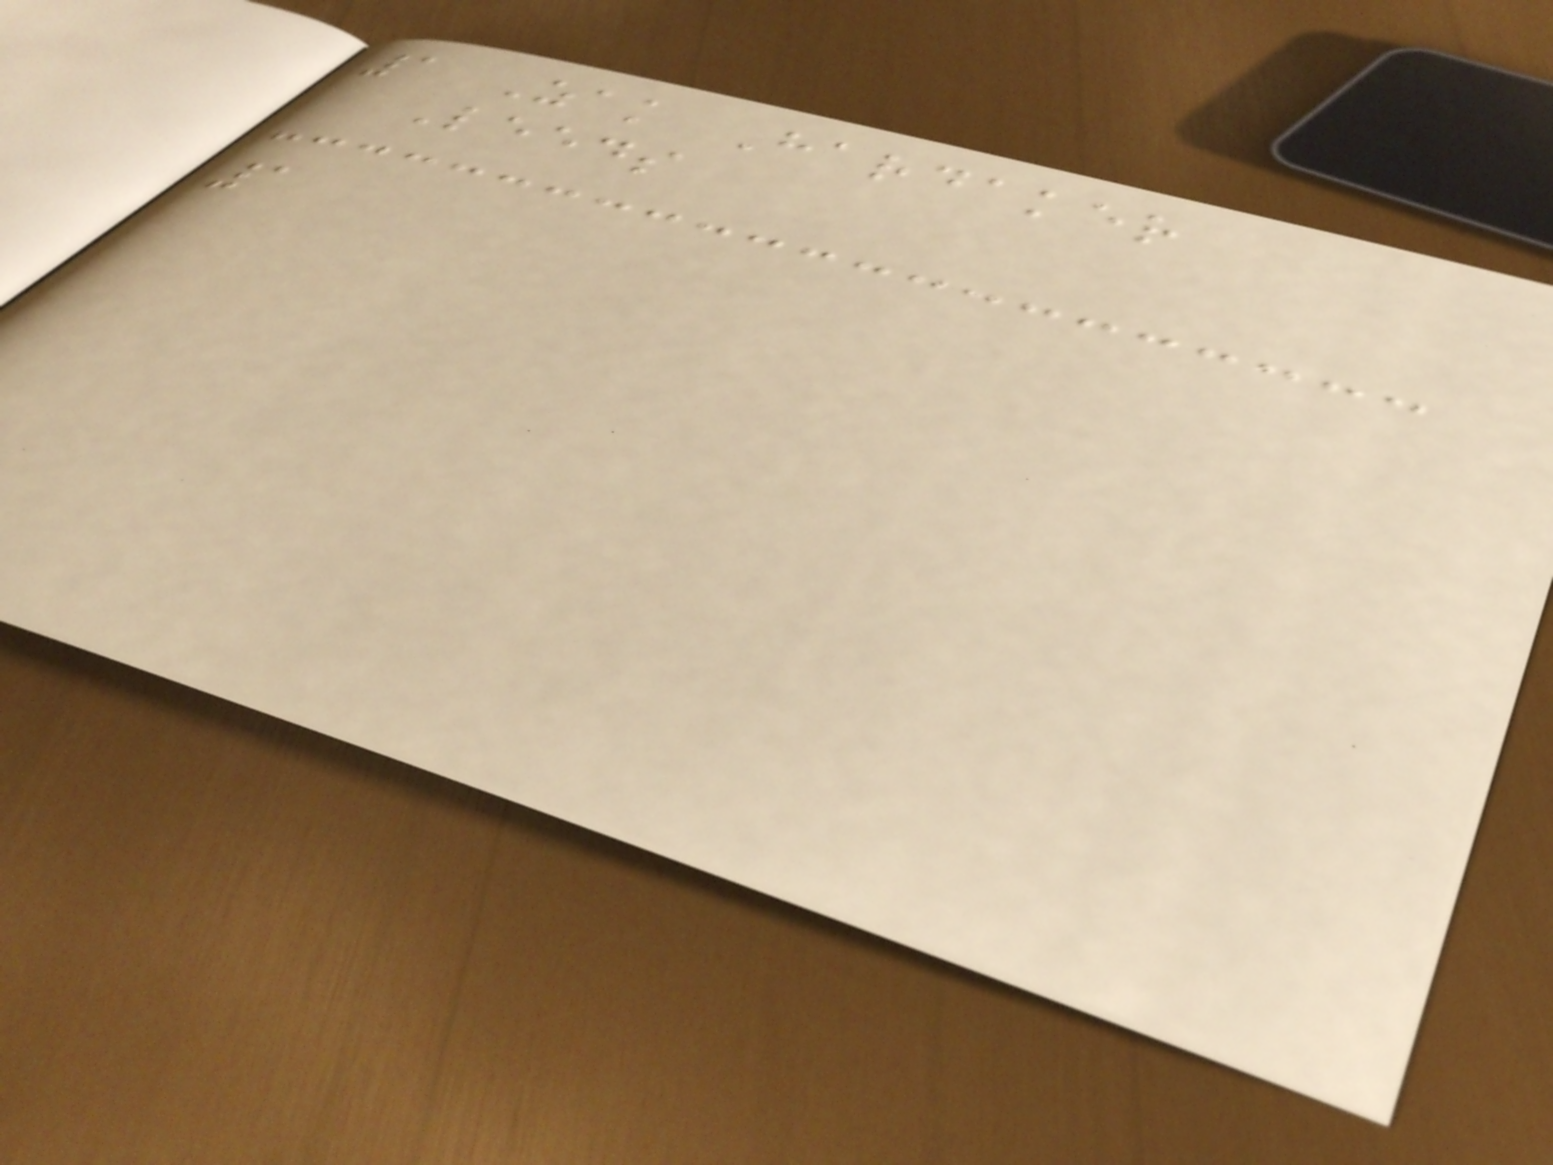1 Zak Hardaker
Leeds
1
